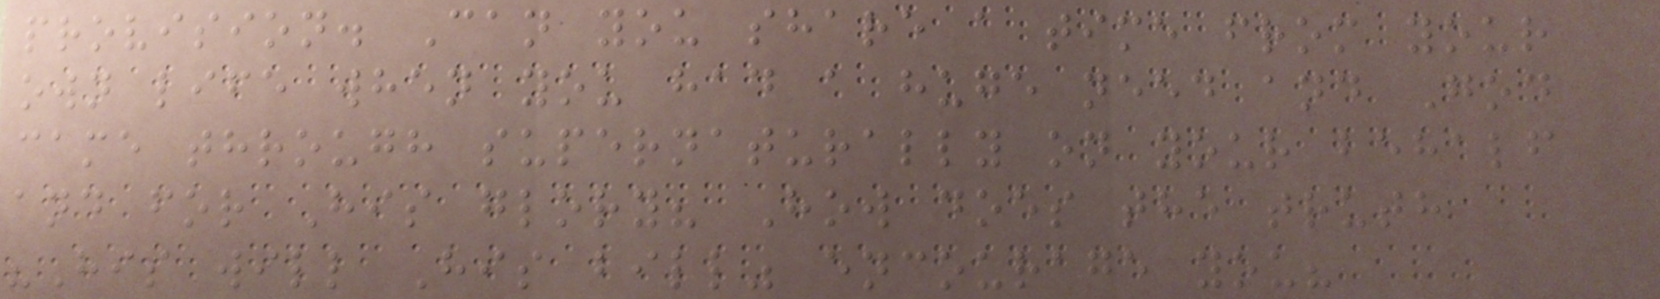provision. Can you share a time from your
own life when you had a huge need and God
came through supernaturally on your behalf
and for His glory? How does the truth
"His will His bill" encourage you?
